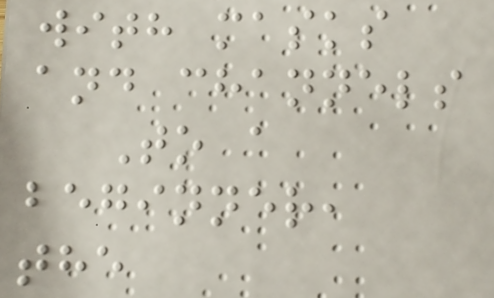with masks
and channels
To a
beginner,
the
